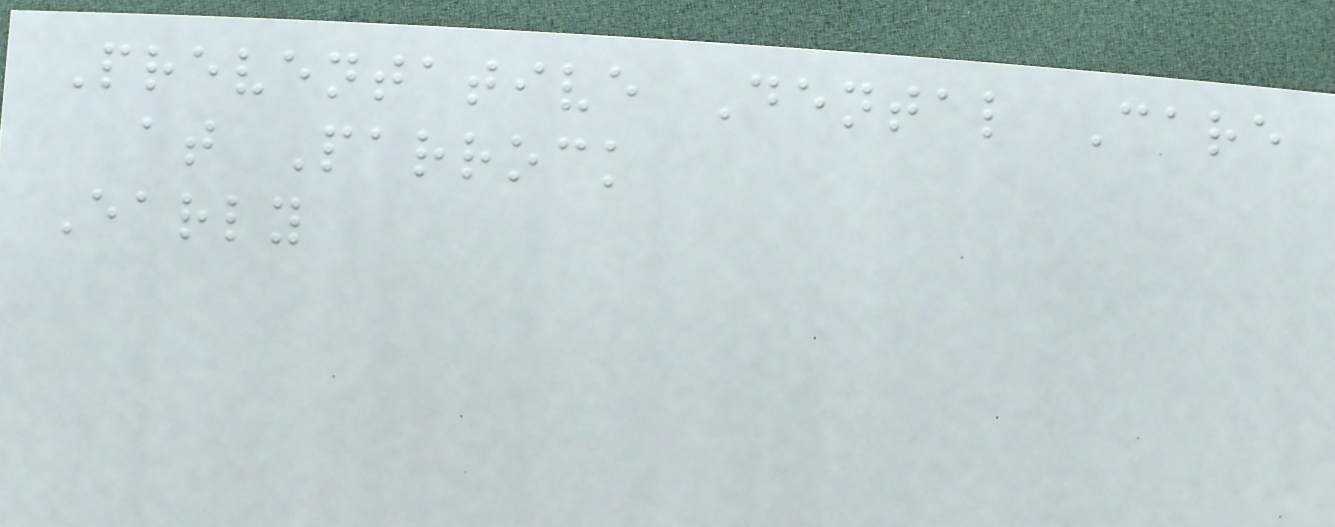Preventative Dental Care
at Parrock
Early
